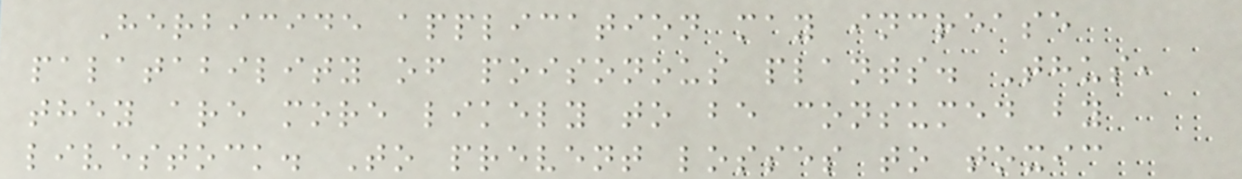Herbicide application may increase
palatability of poisonous plants. Thus,
they are more likely to be consumed by
livestock. To prevent losses to toxic
